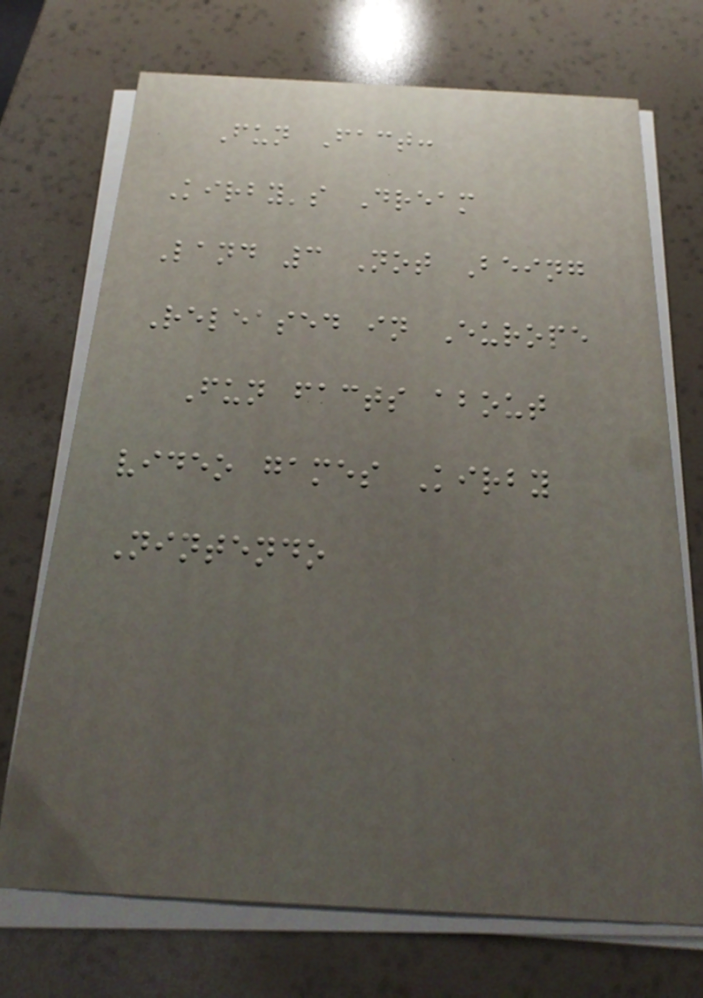Fun Fact:
Kirby's Dream
Land 3 Not Being
Released in Europe
Fun facts about
video games Kirby
Nintendo
